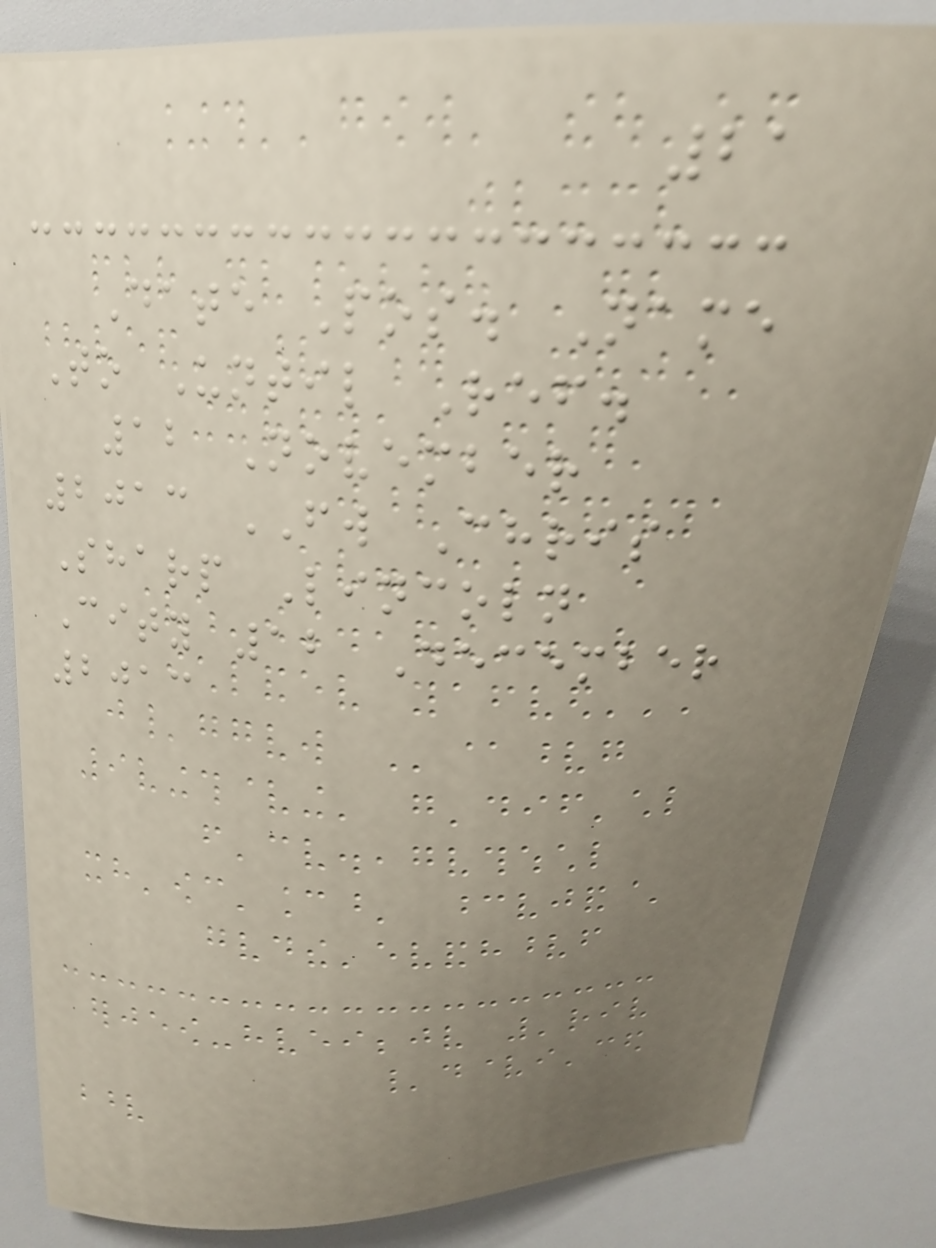21
Date Pos. Name
To Until Ref.
12 November
2013 FW Chris
Sharp Lincoln
City 12 December
2013
